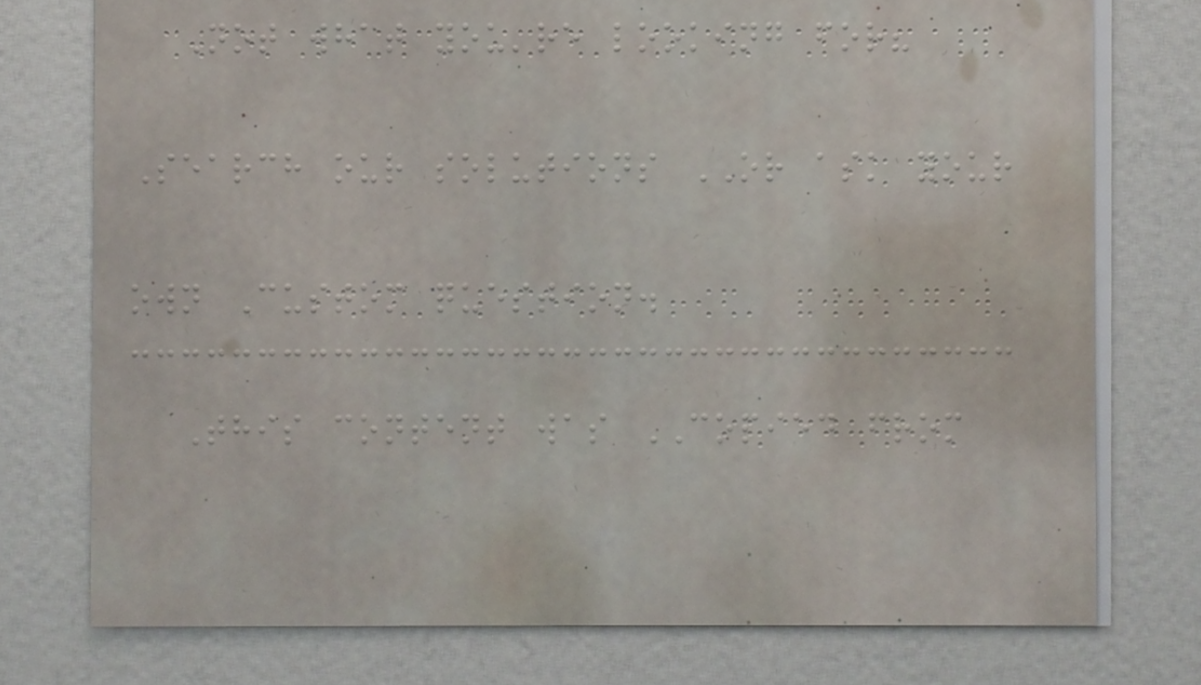Not what you're looking for?
Search our solutions OR ask your
own Custom question.
This content was COPIED from
